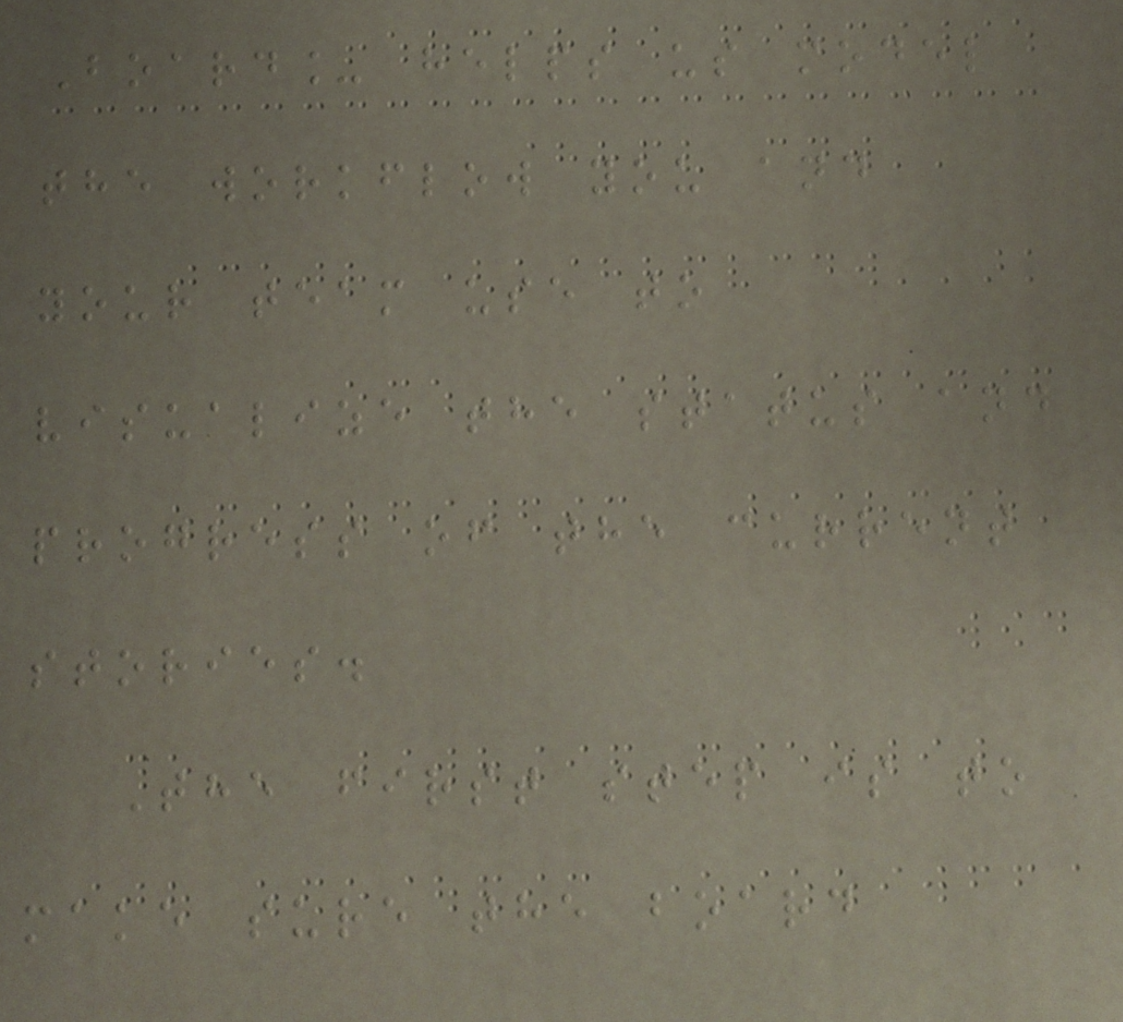Board_ helps us model
the workflow you and
your team use to
visualize the status and
progress of the current
stories.
The first step is to
make sure the board
